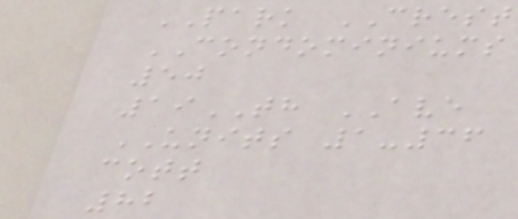PARK CREST
CONDOMINIUMS
50
19TH AVE
UNITS 1-36
cott
82
